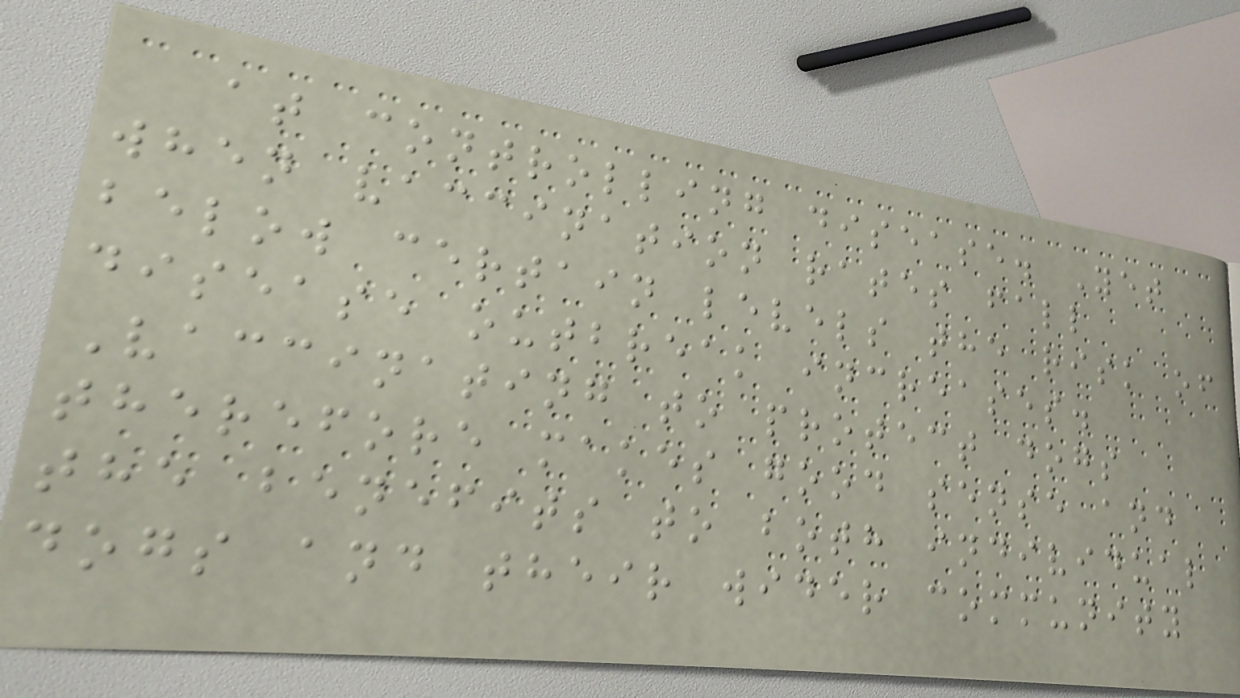at controlling disease. Yet
when vaccination rates fall
below certain levels the risk of
disease outbreak increases.
Vaccinating to protect dogs
therefore makes good sense and
the benefits to both individual
dogs and their wider community
